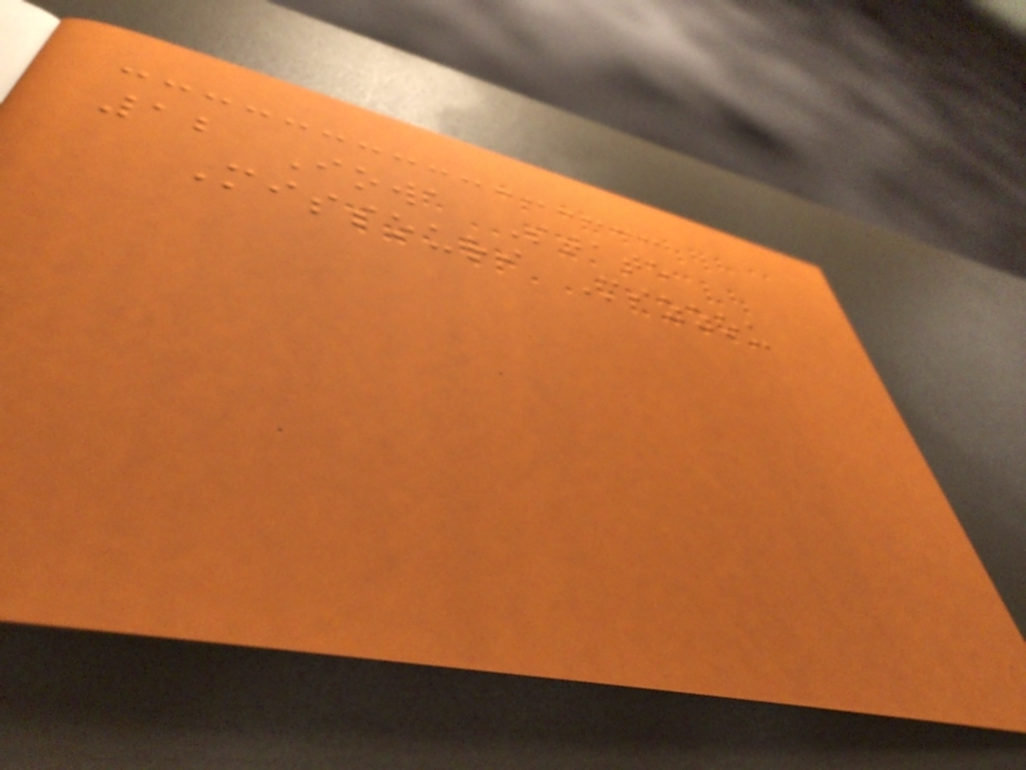12 Iowa State
Missouri Mizzou
